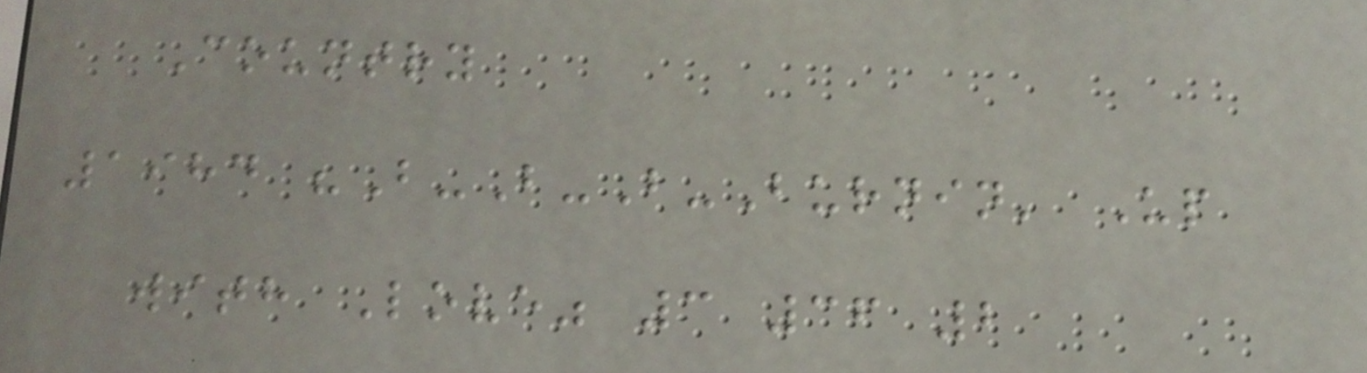Country
1984 "B-B-B-Burnin' Up
with Love" 3 36 2
